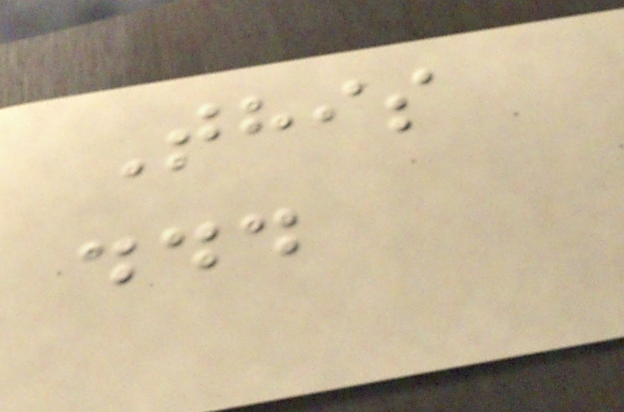This
...
